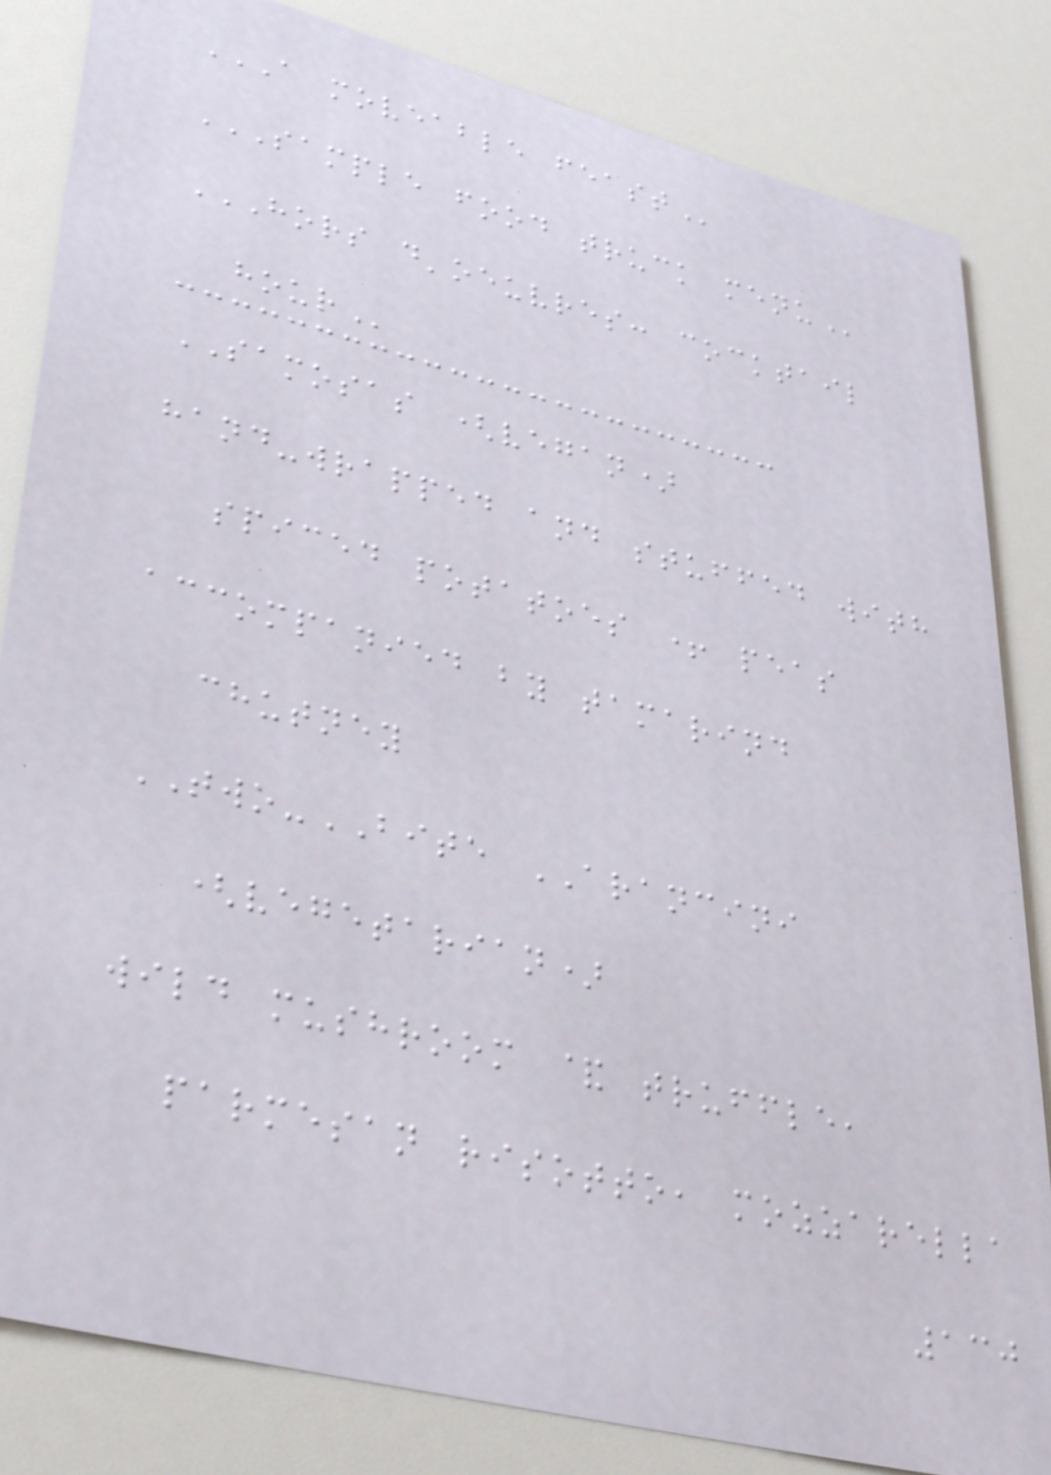A MOVEABLE FEAST
SAMPLE FOOD TRUCK MENU
HORS D'OEUVRES: COCKTAIL
HOUR
SAMOSAS (vegan)
hand-wrapped and stuffed with
spiced potatoes + peas
accompanied by tamarind
chutney
TWO-BITE ARANCINI
(vegetarian)
wild mushroom & truffle,
parmesan risotto, mozzarella
130
